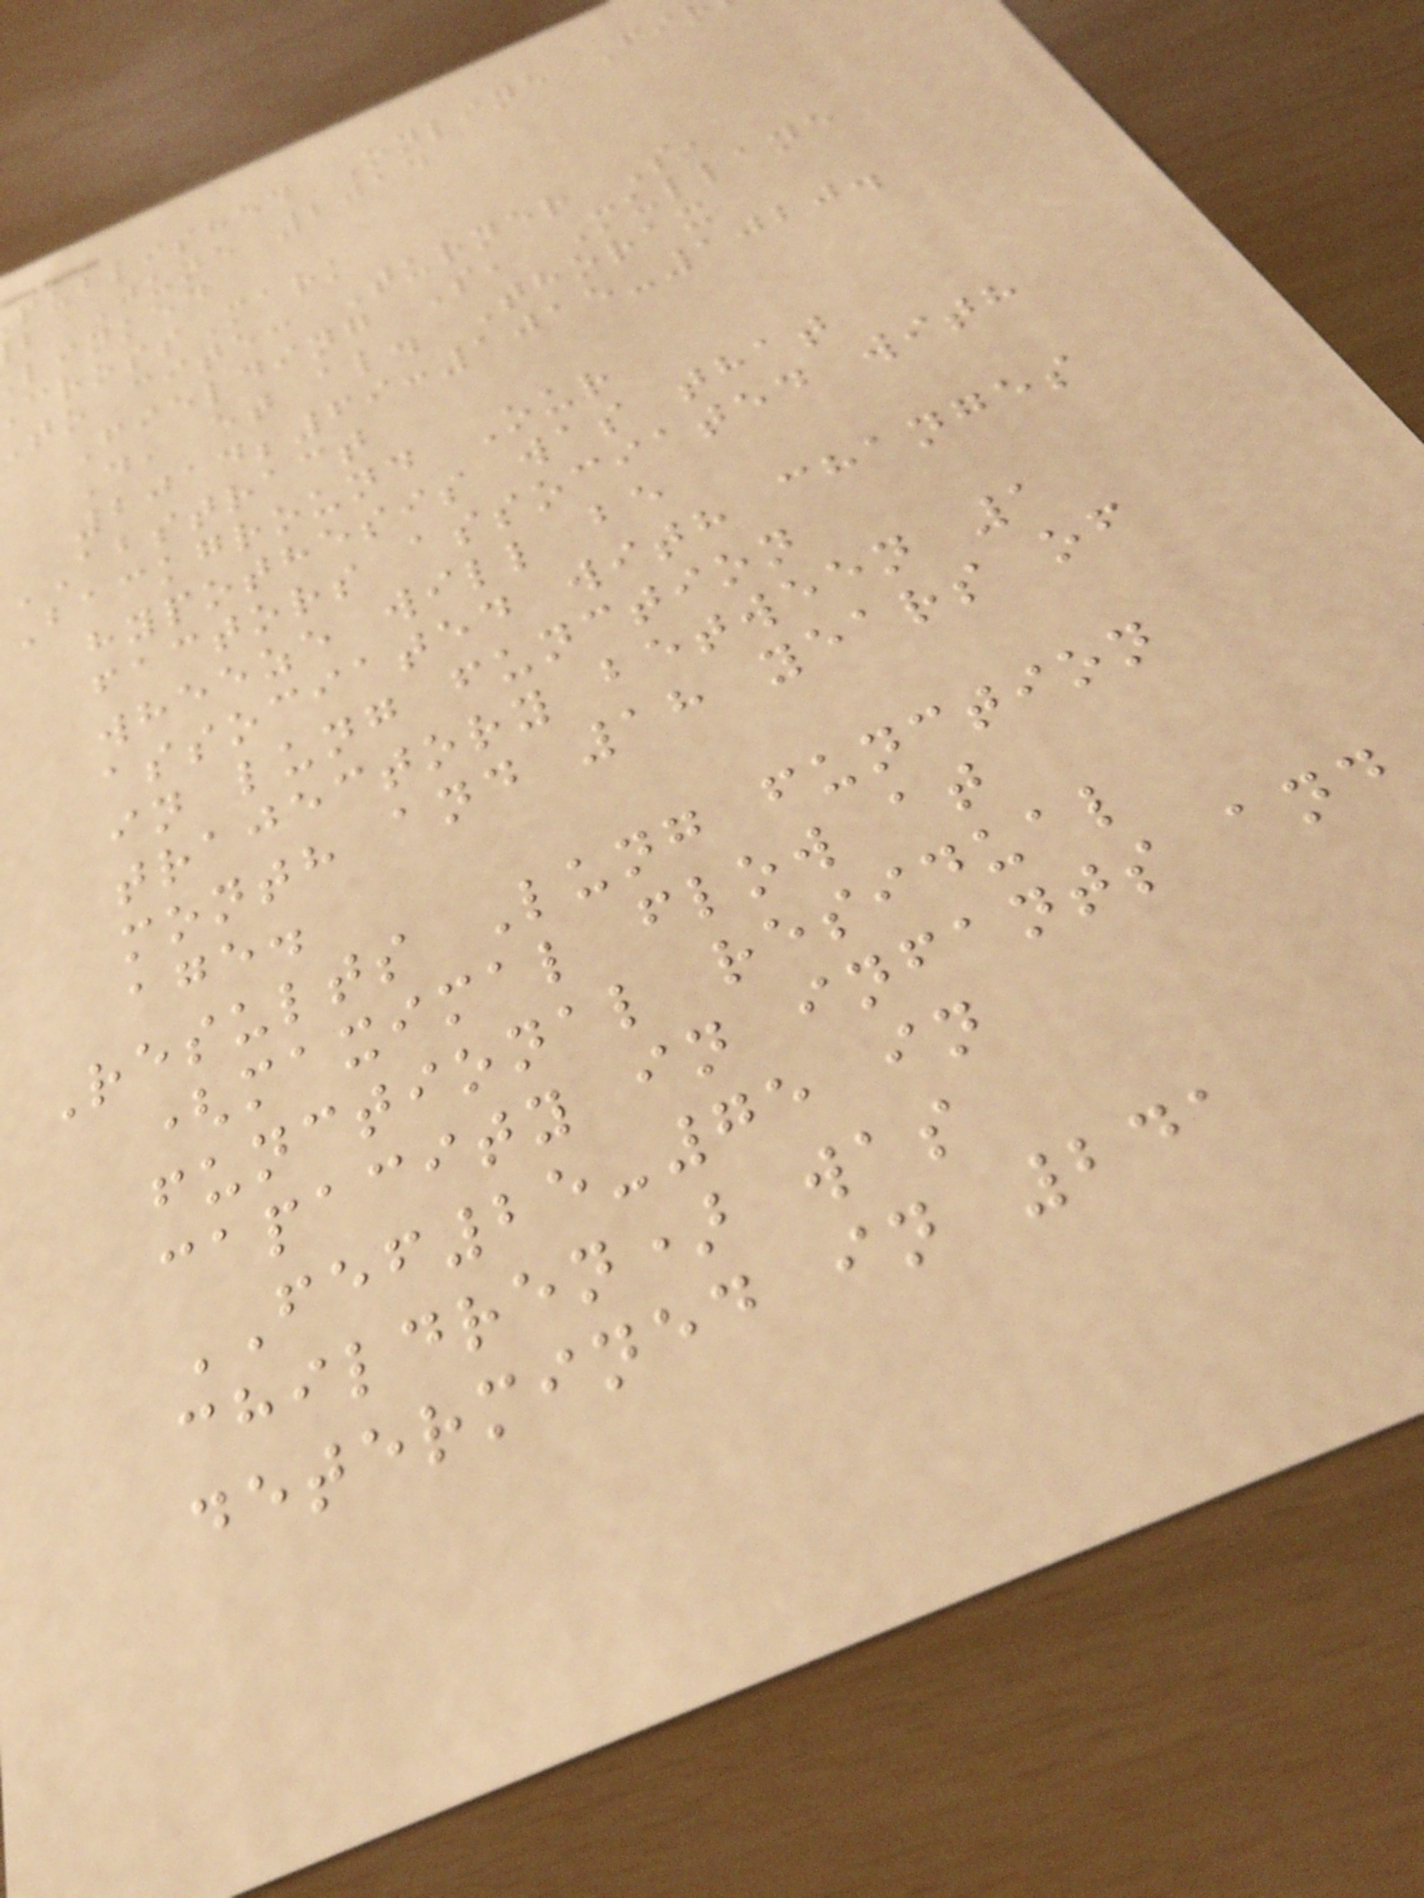published Online Fi
b June 2014
linked
rossMark
to cite: Turner S,
Fielding S, Mullane
D, et al. Thorax
2014;69:1015-1020.
ABSTRACT
Background Our
hypothesis was that
factors associated with
wheeze will be
associated with changes
in lung function
trajectory between 1
month and 18 years of
age.
Results Lung function
(maximal flow at
functional residual
capacity in infants and
FEF25-75 in
children) was
determined in 241
